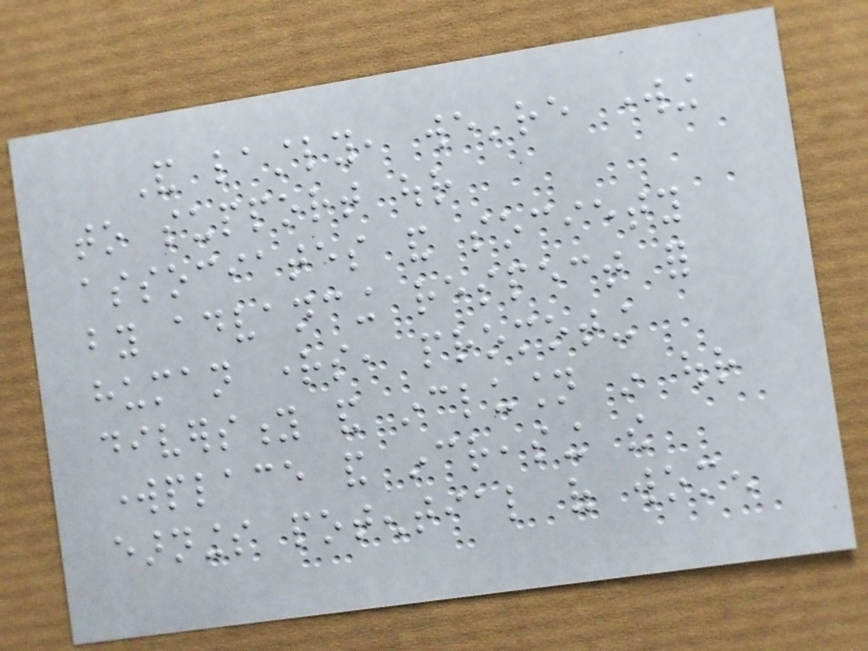And lastly, we're working
to support our
associates and society
by advancing respect for
human rights, promoting
diversity and inclusion in our
workplace and increasing the
earnings potential of women
